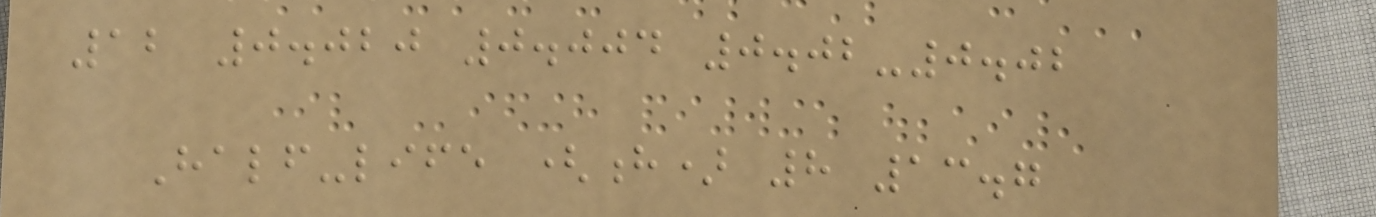12 0.020 0.004 0.02-0.02
Half-life (h) 8 13.7
